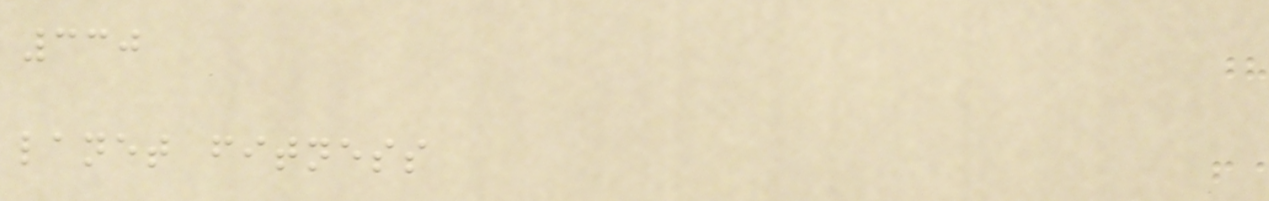330
lanet fitness
